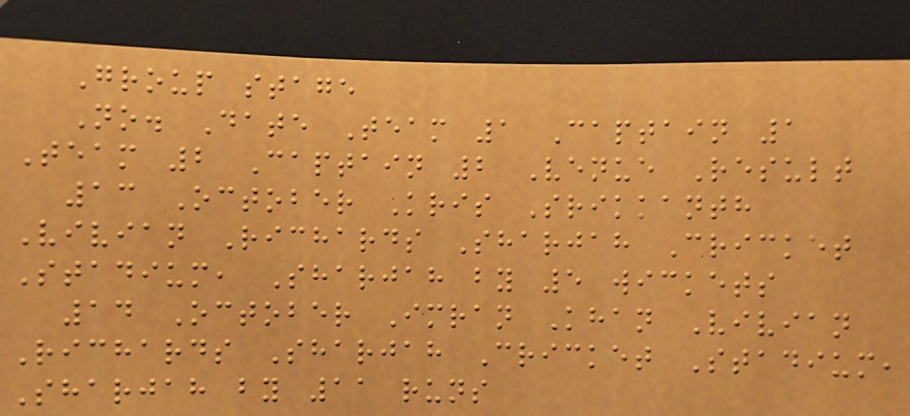Group stage
No. Date Team 1 Captain 1
Team 2 Captain 2 Venue Result
13 October Kris Srikkanth
Vivian Richards Sharjah Cricket
Stadium, Sharjah by 5 wickets
14 October Imran Khan Vivian
Richards Sharjah Cricket Stadium,
Sharjah by 11 runs
